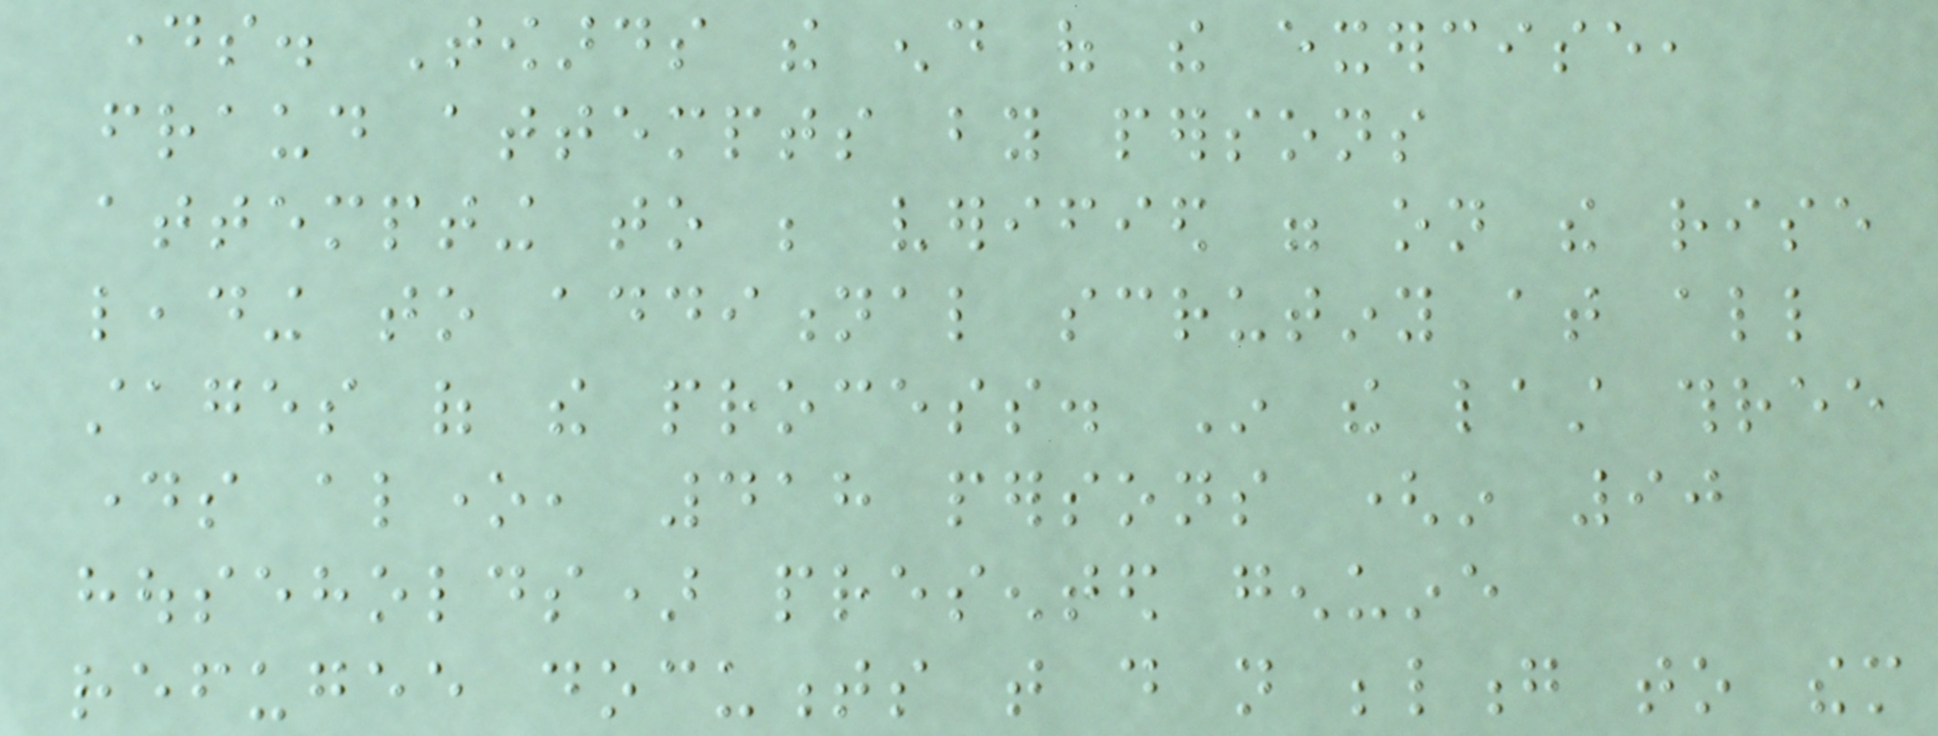days. Towards the end of the exercise,
fraud attempts by persons
attempting to be verified were on the rise
leading to additional scrutiny at all
stages of the process. In the last three
days alone, 418 persons (in 90
households) presented genuine
refugee documents that do not belong to them
